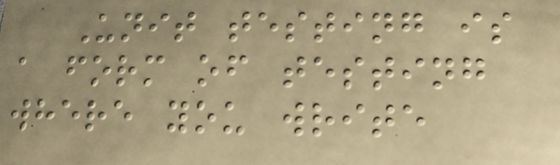Unit testing is
a form of testing
where you write
